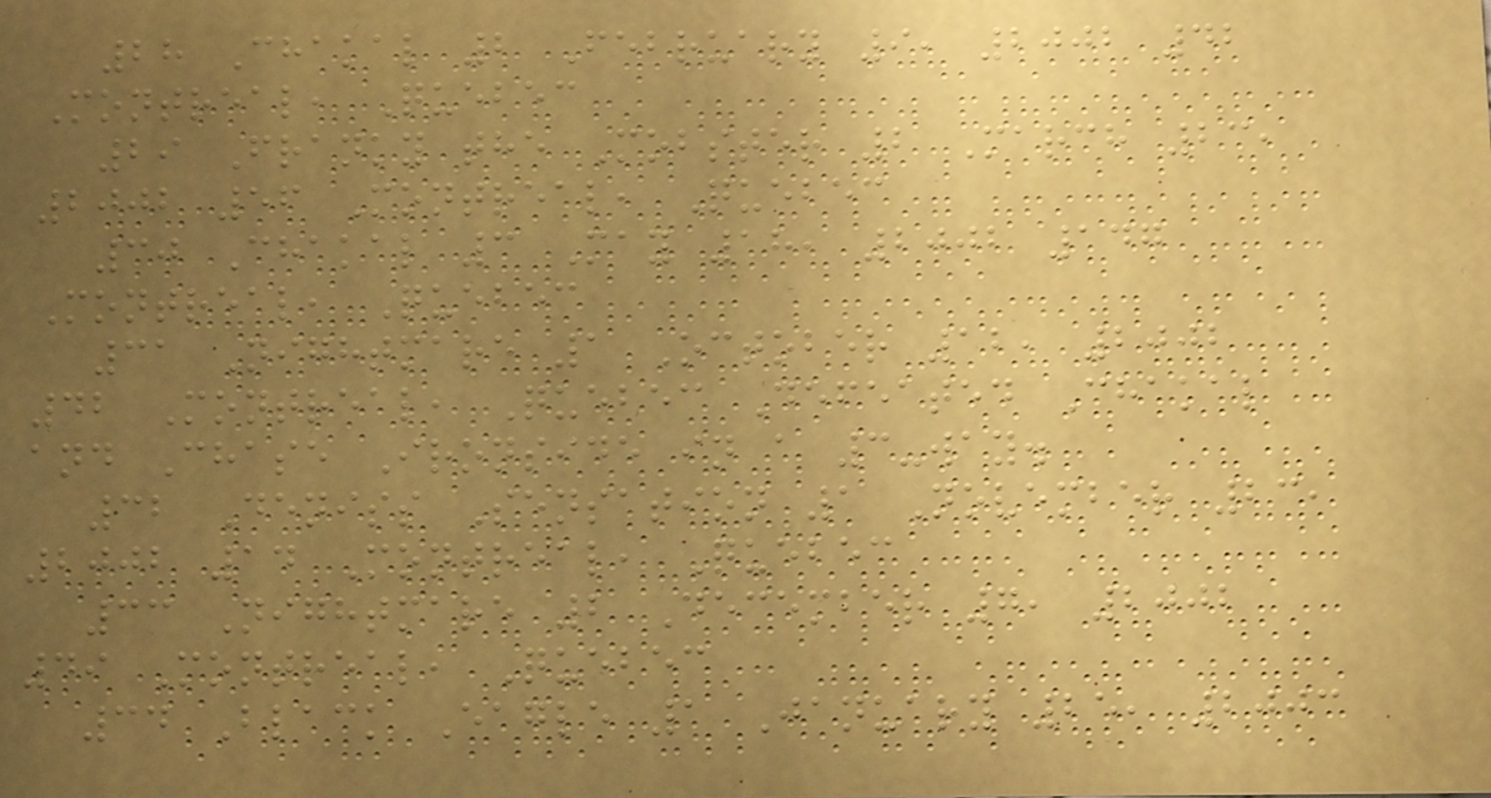28 Chakal 2 February 9, 2002 42
Montreal, Quebec
29 Franky the Mobster 2 March 23,
2002 56 Montreal, Quebec
30 Chakal 3 May 18, 2002 147
Montreal, Quebec
31 Nightmare 1 October 12, 2002
42 Montreal, Quebec Defeated Chakal
and Chase Ironside in a 3-way.
32 Deniss Sensation 1 November 23,
2002 14 Montreal, Quebec
33 Nightmare 2 December 7, 2002
49 Montreal, Quebec
34 Black Eagle 1 January 25, 2003
